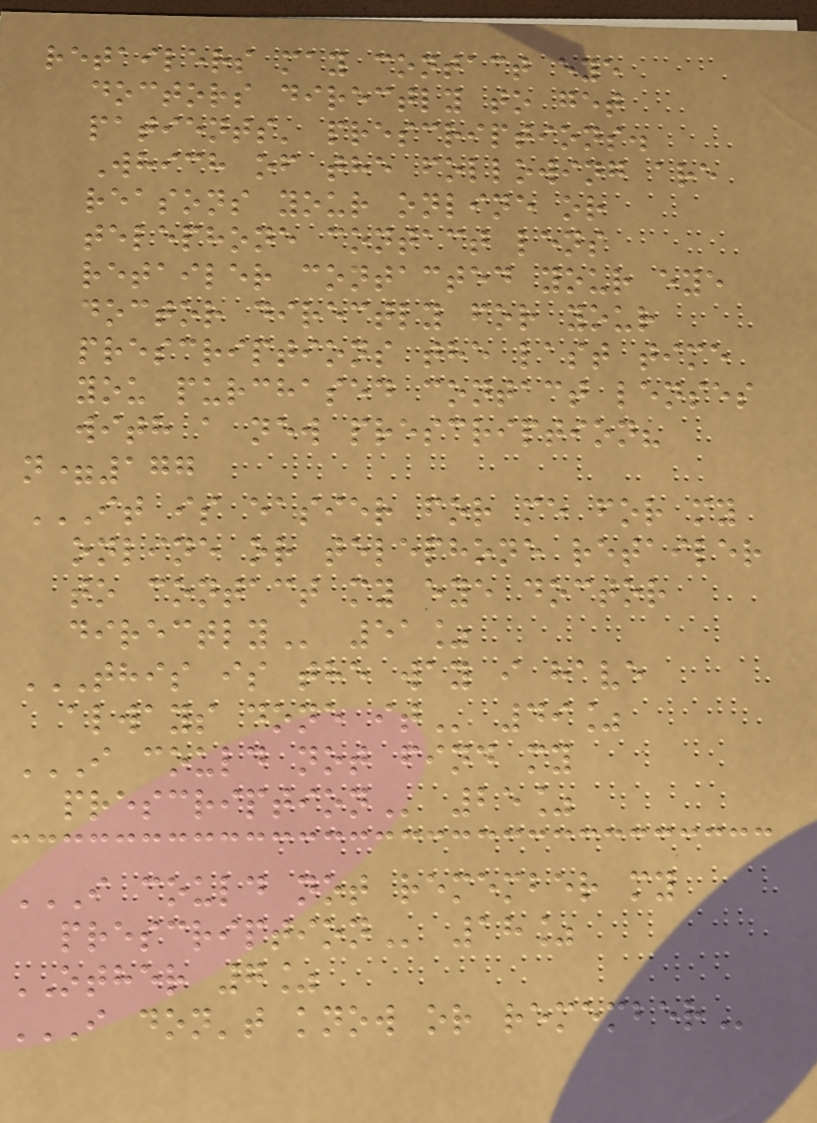retailers may contact eye
doctors directly to get
patients' prescriptions.
Which of the following are
reasons your online or
telephone contact lens
retailer contacted your eye
doctor directly for your
prescriptions the last time
you purchased contact lenses
with a new prescription?
n=177
IT IS EASIER FOR ME FOR MY
ONLINE OR TELEPHONE RETAILER
TO CONTACT MY EYE DOCTOR
DIRECTLY 51%
THIS IS THE WAY I HAVE
ALWAYS DONE IT 49%
I COULD NOT FIND MY
PRESCRIPTION 25%
I COULD NOT REMEMBER MY
PRESCRIPTION 18%
OTHER 7%
I DON'T KNOW OR REMEMBER
